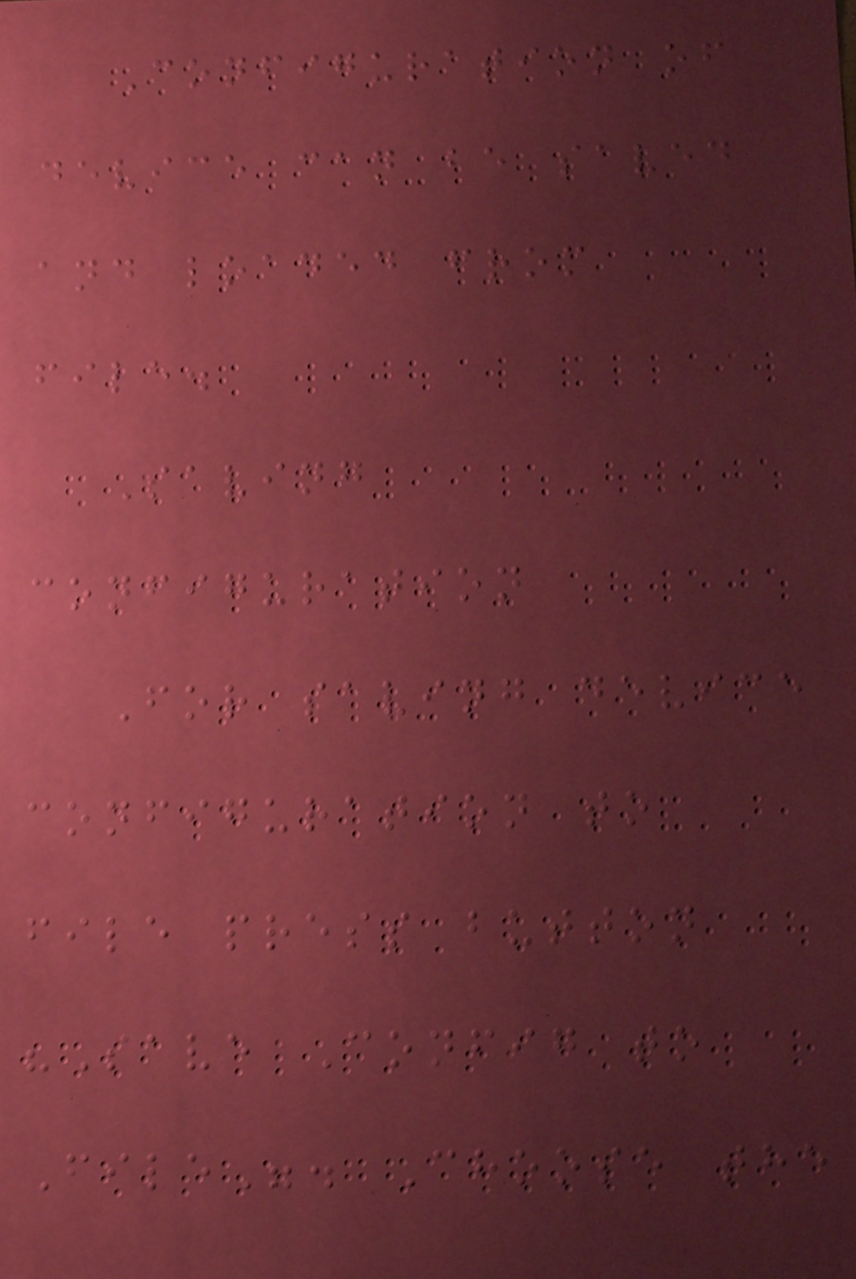Configuration of
device can be saved
and loaded from
file.
Saving
configuration
For saving device
configuration to
file press button
"Save Config to
File". Choose the
